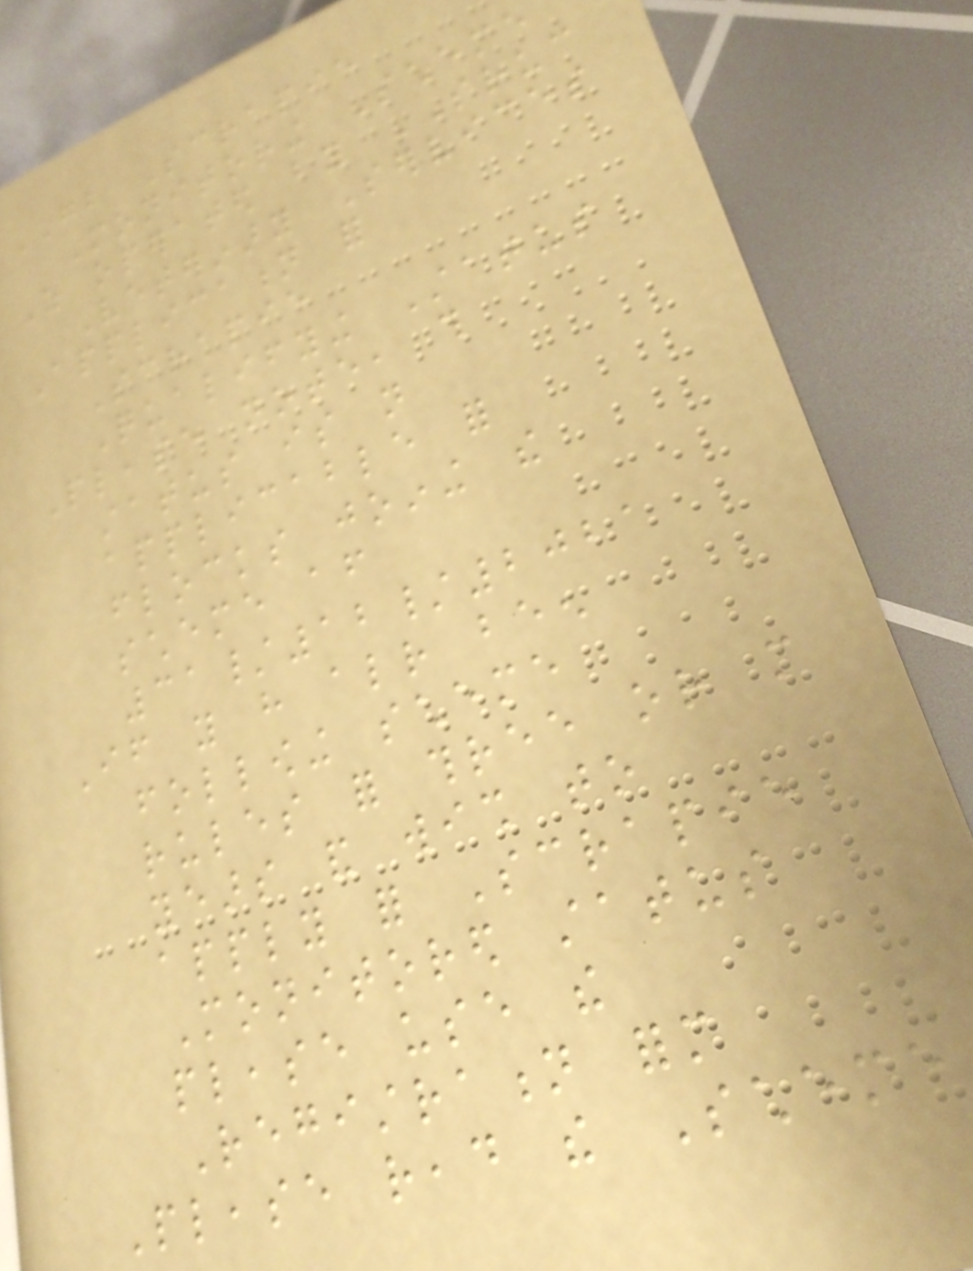GB Scrapie
Monitoring Scheme
As operated by SRUC
Veterinary Services
Application for
Scrapie
Qualifying Status
Please note, this
status is not
applicable for
flocks joining the
scheme after
31/12/2021
If you have already been
following scheme
rules for three or more
years and wish to
apply for Scrapie
Monitored status
please use the
Registration form
Please read the Scheme
